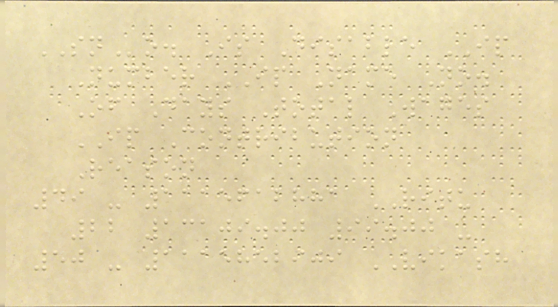SNo. Is Disable IP
Number IP Name No.
Of Days Total Wages
IP Contribution
Reason
49 - 1115612881 RITU
22 13109.00 99.00 -
50 - 1115852909 VIKASH
